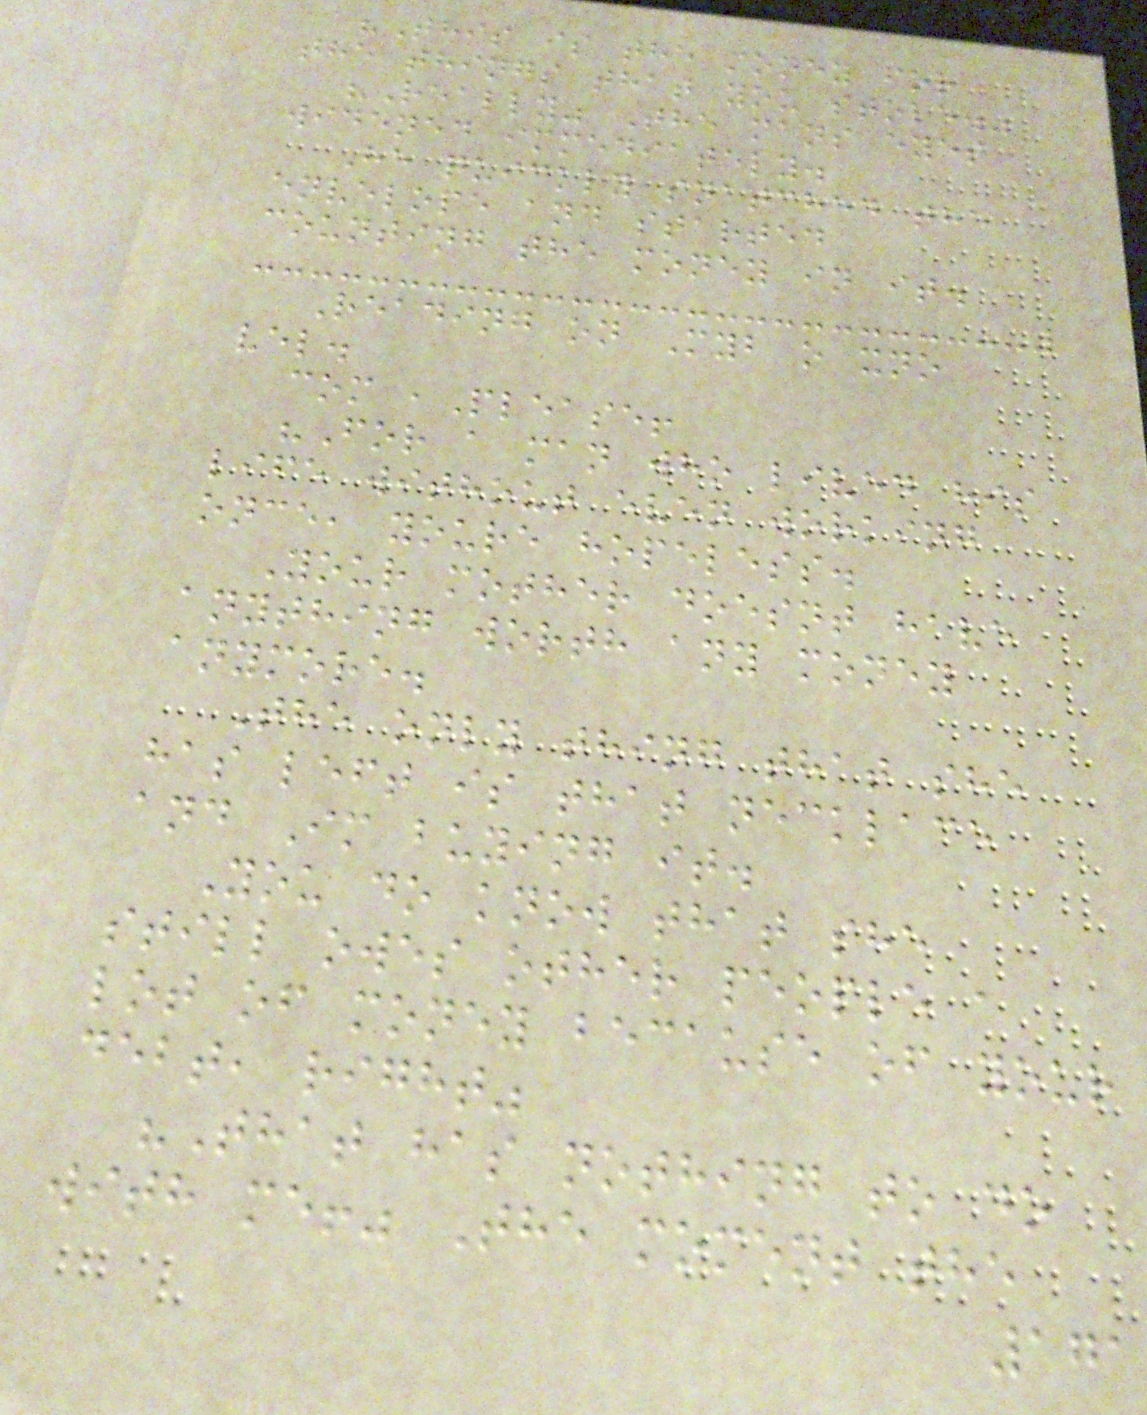"This is the money for
the things that you stole."
"Really" The mans eyes
widened immediately.
He quickly snatched the
envelope and started
counting the money in it.
Reading on Myb o xno
vel.
com ,Please!
"For a man who lived his
life without even working
once, youre hopeless.
Your mother doesnt have
anything worth any money
anymore.
The only thing that she
has left is that necklace
and Im buying it.
You do know that she
still owes other people a
lot of money because of your
debt, right"
"That has nothing to do
with me!" The moment the
171
